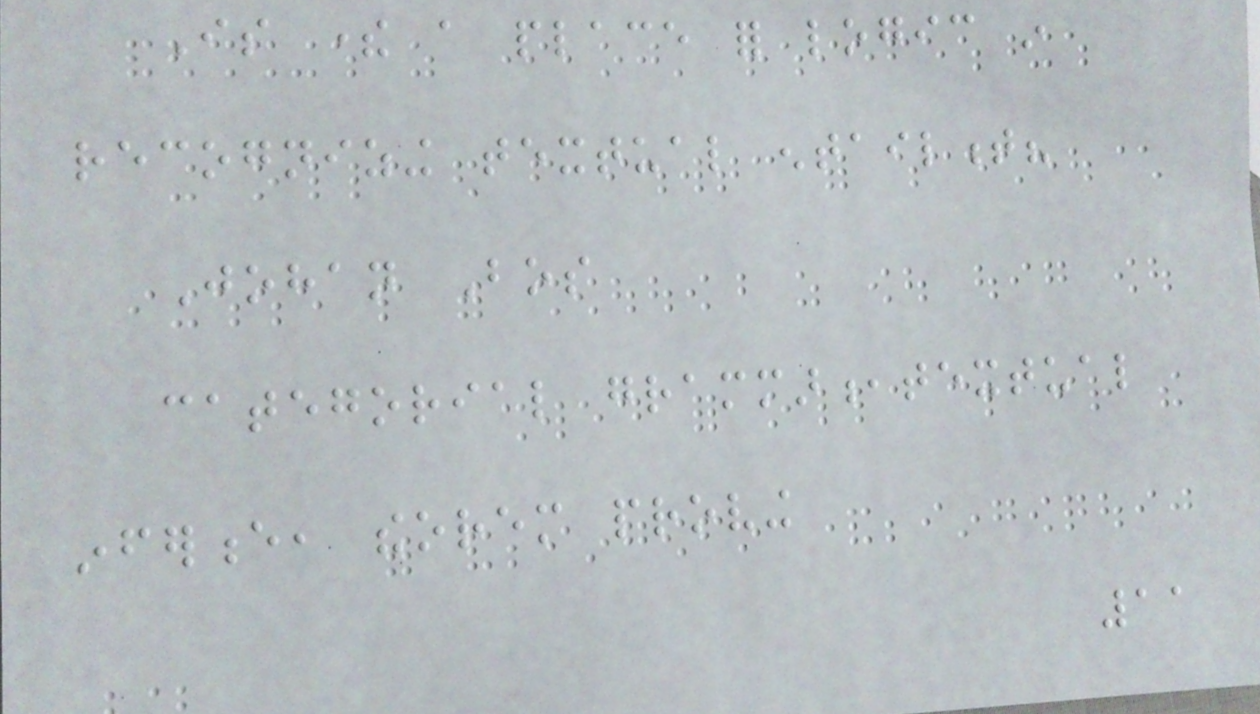Is there a place for logic in
recognizing textual entailment?
Johan Bos
categorial grammar,textual
inference, theorem proving
11
